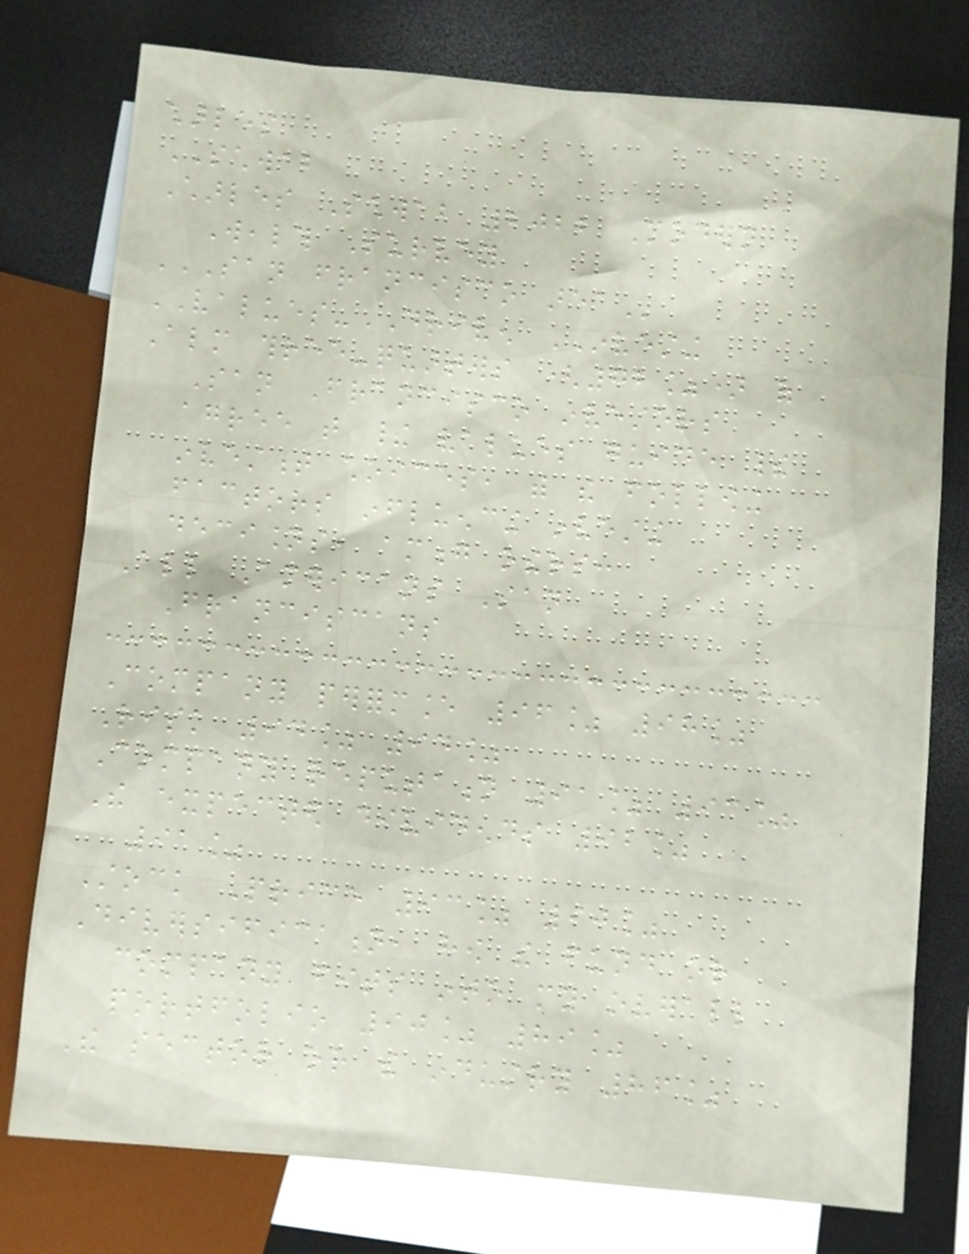charles
SCHWAB
Charles Schwab 2022 Modern
Wealth Survey
SAN FRANCISCO AREA
VALUES-DRIVEN INVESTING
Almost three-quarters (72%) of
San Francisco investors
agree that their values guide their
investment choices, with the following
factors influencing investing
decisions, among others:
All Americans San
Franciscans
Company performance 96% 98%
Risk 94% 94%
Company reputation 91% 93%
The expected dividends 92%
91%
Stock Price 93% 90%
Diversification, how the fund or
company fits into my overall
portfolio 90% 89%
The sector or the industry 86%
